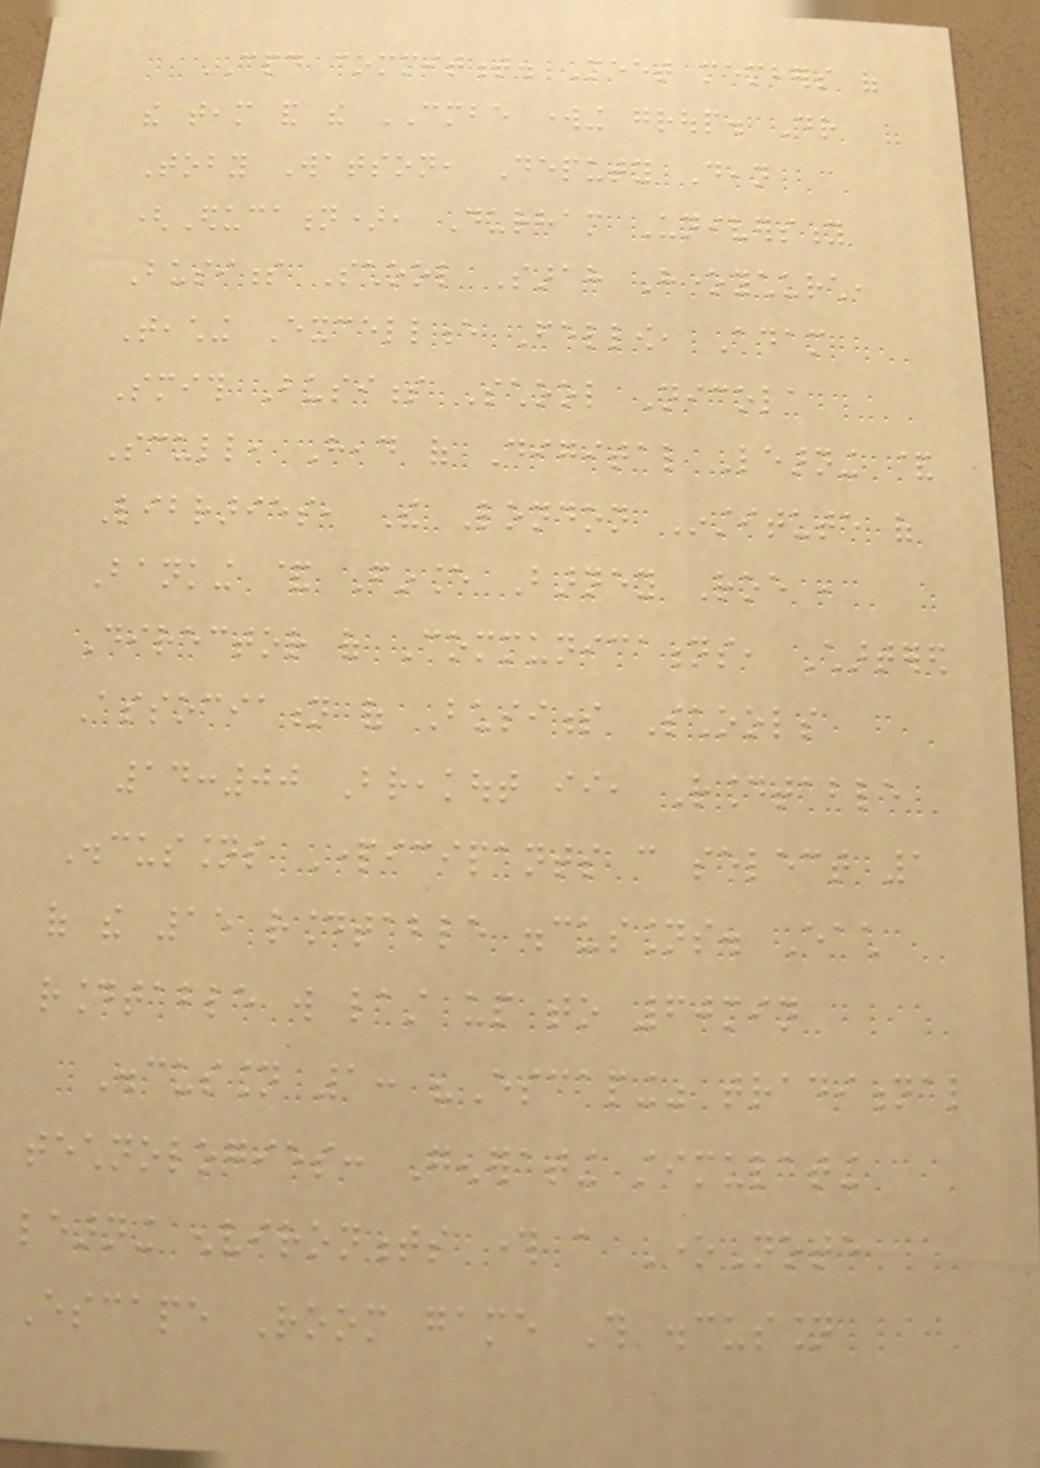CPD commitment. Meet members of
the team and the CMBE working group. Dr
Toby Watson, Deputy Dean
(Education), Durham University
Business School Sarah Honeychurch,
Teaching Excellence Fellow, Adam
Smith Business School Nicola
Scull, Head of Digital Learning &
Libraries, The London Institute of
Banking & Finance Barney Roe ,
Director of Communications, Chartered
Association of Business Schools
14:00 Breakout ii, Roundtable
Discussions Participants can select 1
of the 15 roundtable discussions. Each
roundtable will last up to 60min
Discussion 1: "Escaping" traditional
technologies: Generating stimulating
learning environments through a OneNote
Escape Room game This discussion
